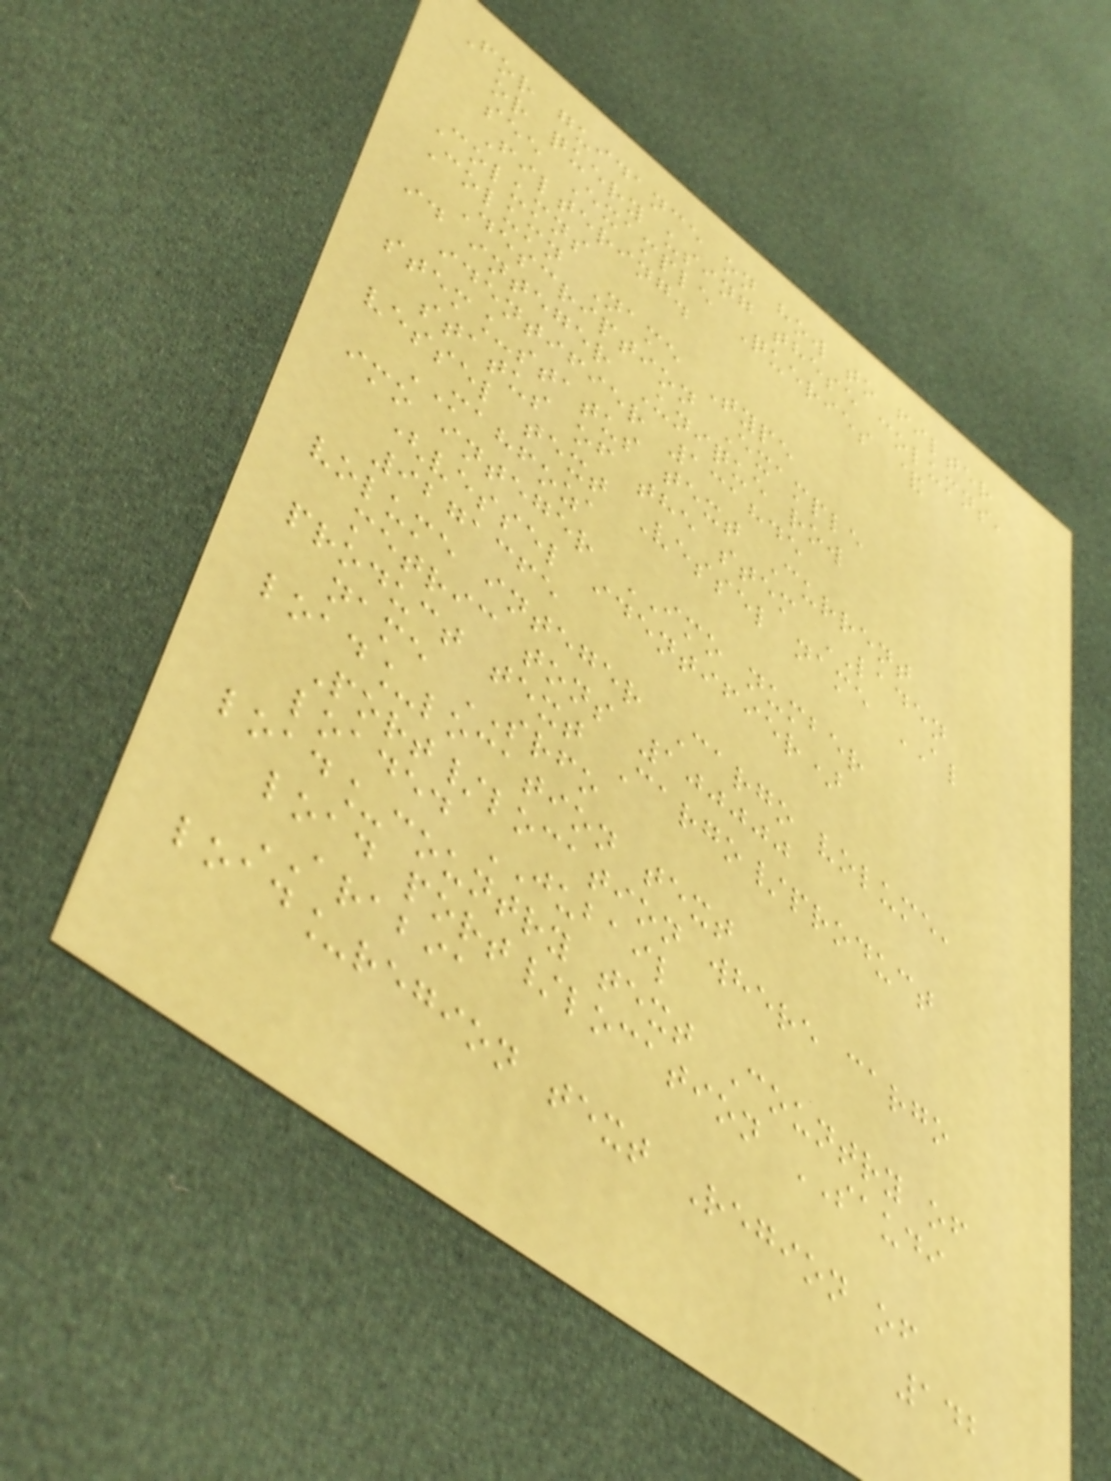For guidance on how to filter
or query using these columns,
see Example Queries &
Filtering.
Columns
Column Name Type
Description Example
id integer Unique row
identifier 131845
stem_status text Current
status of the stem LADEN
vessel text Vessel name AL
MAHFOZA
imo integer IMO number
(vessel identifier)
9271365
volume integer Cargo volume,
metric tons 100000
product text Cargo/product
name SRFO
load_location text
Port/location where cargo
loaded JUBAIL
load_country text Country of
load port/location SAUDI
ARABIA
load_region text Region of
142
